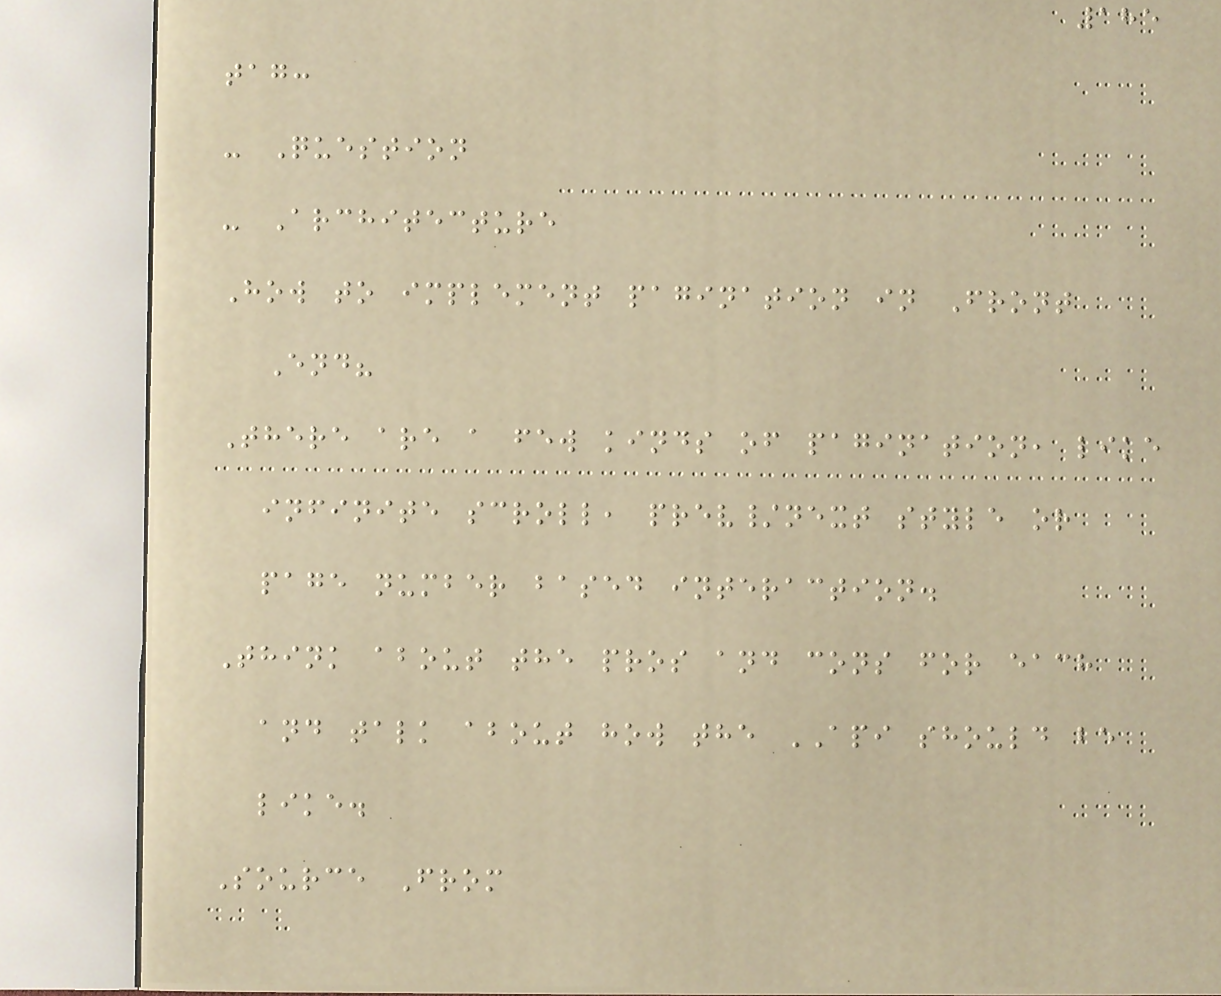185
tag:
- Question
- Architecture
How to implement pagination in Front
End?
There are a few kinds of pagination, like
infinite scroll, prev/next style or
page number based interaction.
Think about the pros and cons for each
and talk about how the API should be
like.
Source From
